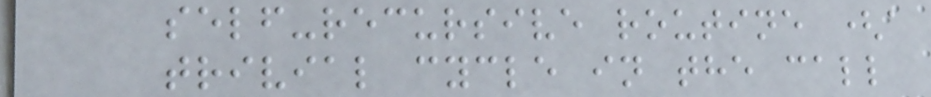self-recursive routine (a
trivial cycle in the call
